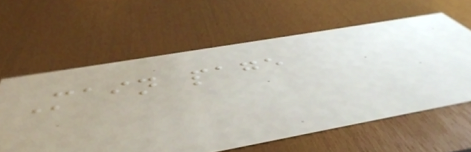Main page
